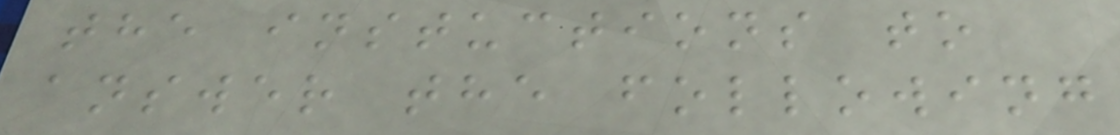the instuctions to
answer the following
